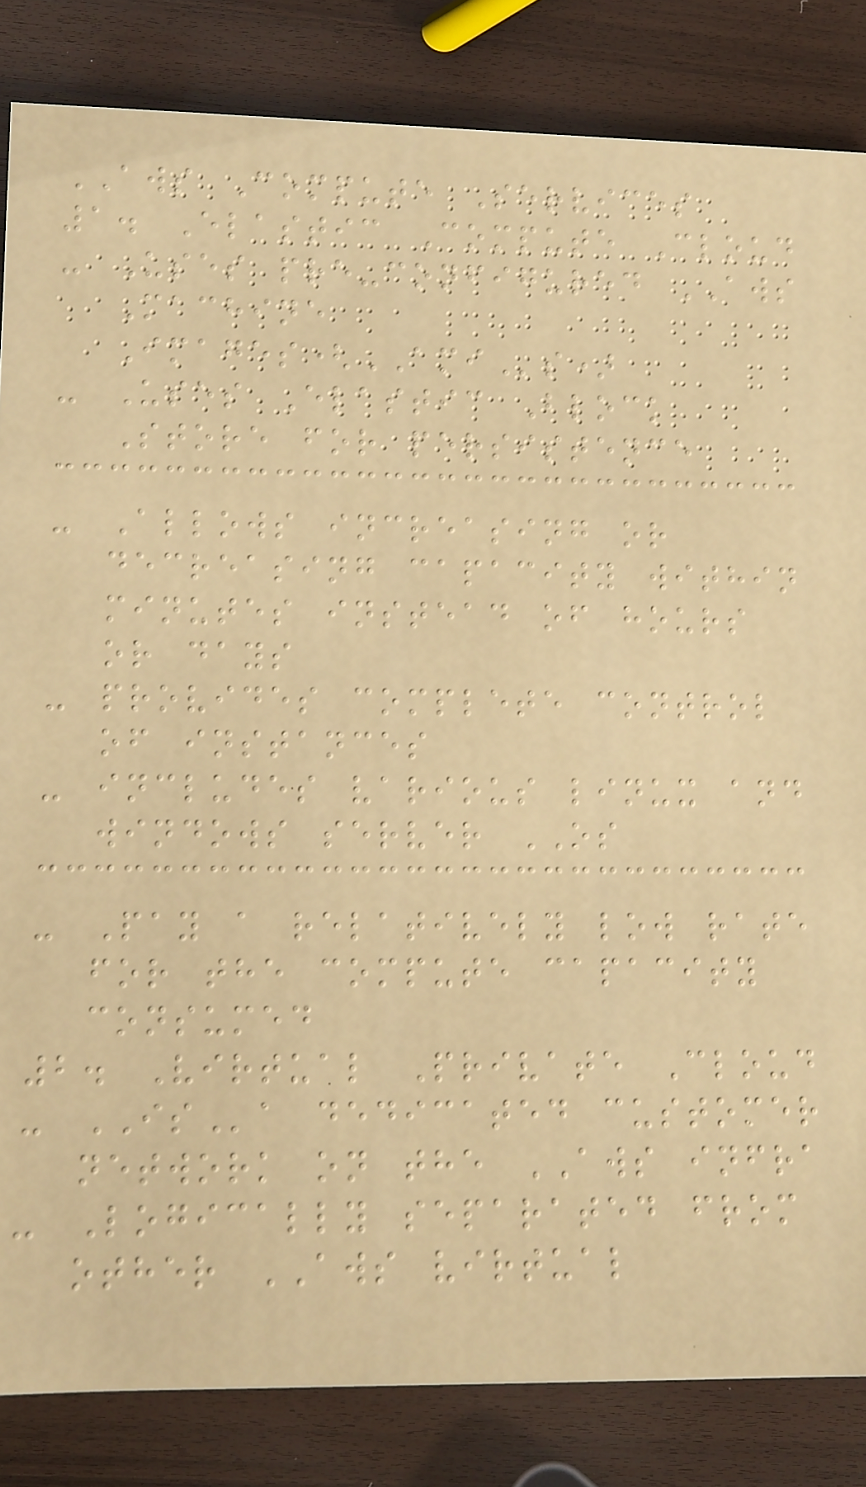AWS Compute Services
1. Elastic Compute Cloud
- Uses pre-configured AWS
Machine
Images(AMIs)
- Uses Elastic Block
Store for persistence
- Allows increasing or
decreasing capacity within
minutes instead of hours
or days
- provides complete control
of instances
- includes various linux and
windows server OS
- Pay a relatively low rate
for the compute capacity
consumed
2. Virtual Private Cloud
- ISa dedicated customer
network on the AWS infra
- Logically separated from
other AWS virtual
